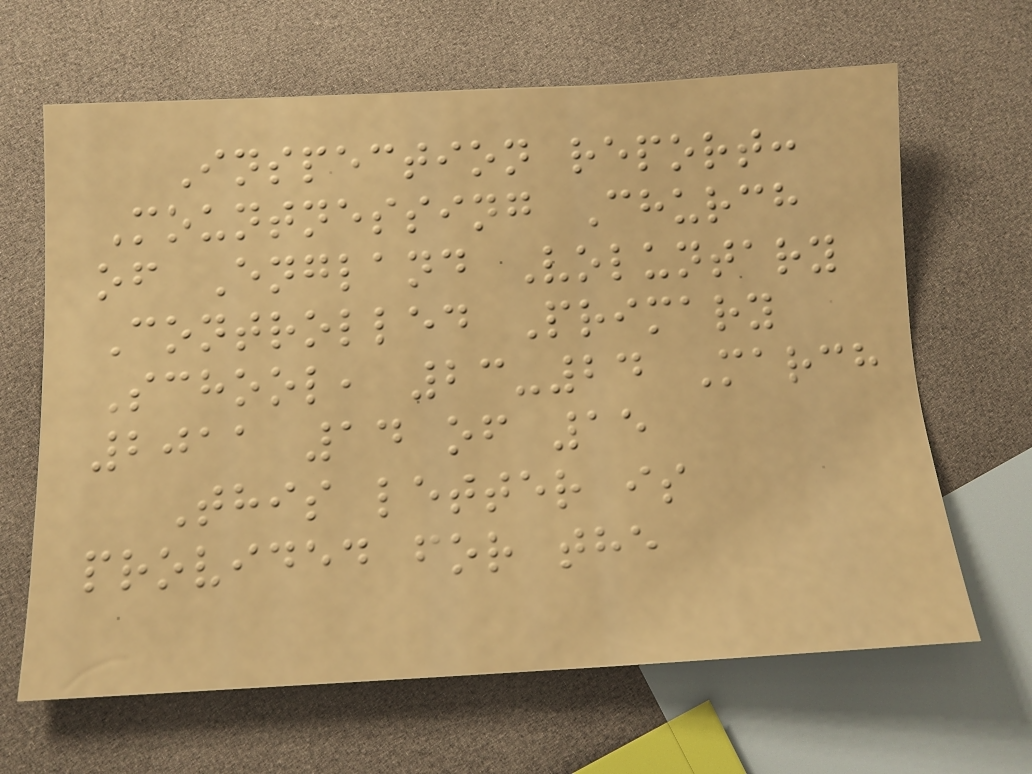Inspection report:
Mountnessing Church
of England Voluntary
Controlled Primary
School, 23-24 March
2011 14 of 15
This letter is
provided for the
